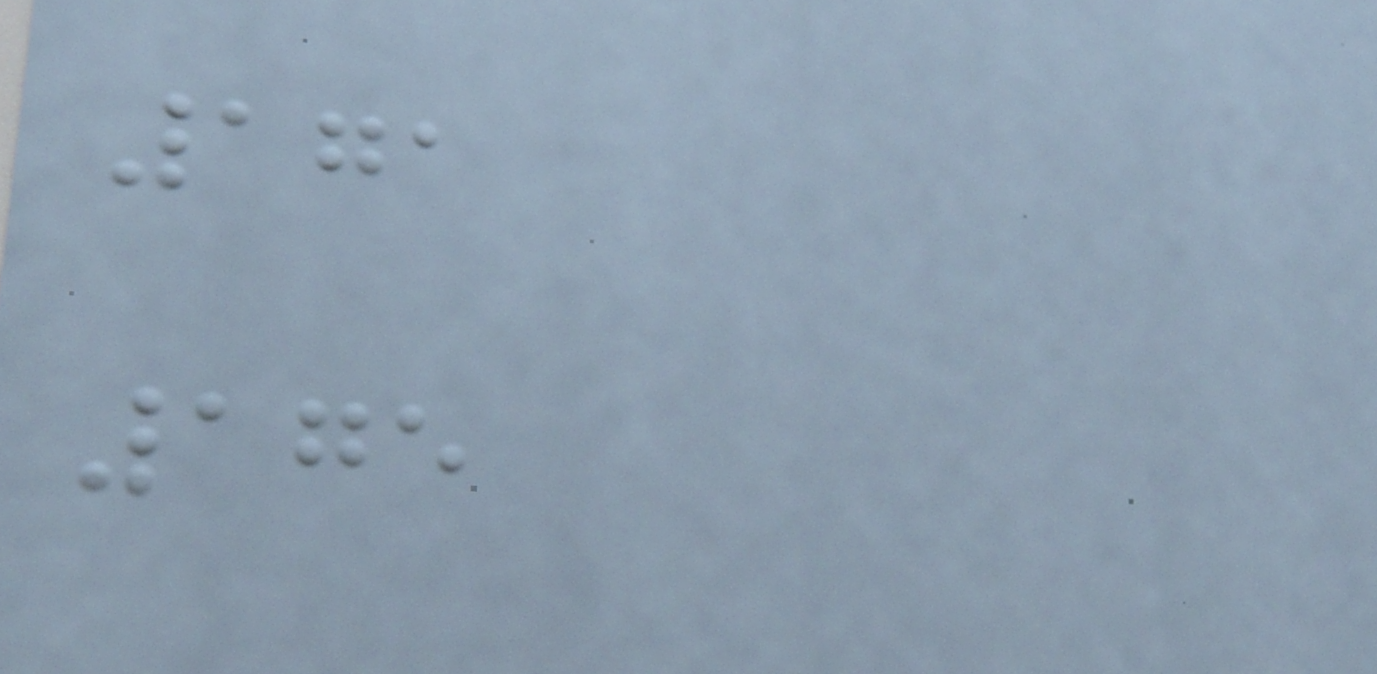171
175
